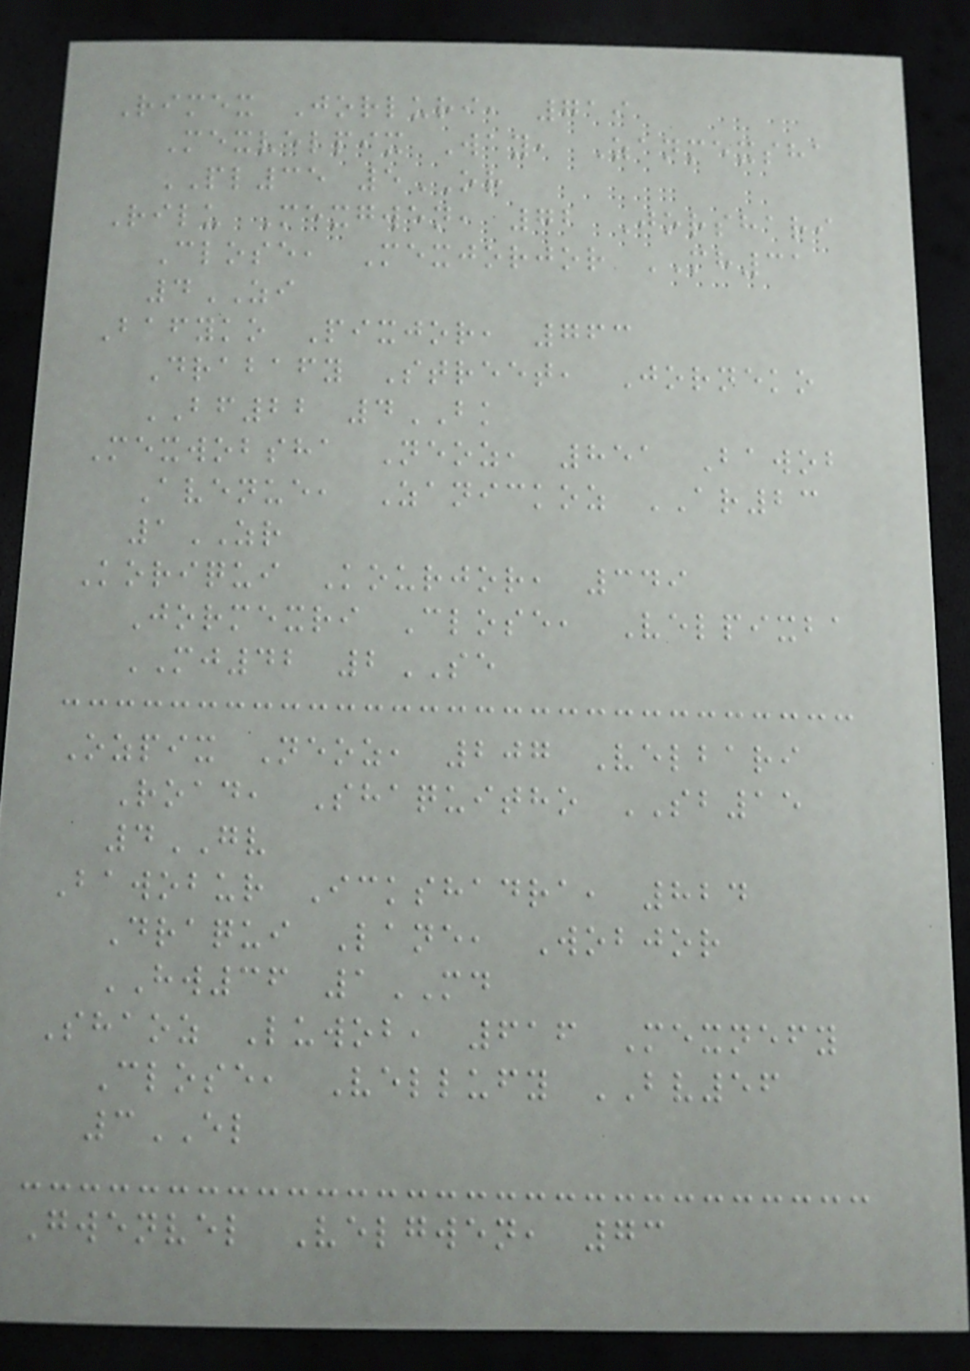Rimex Jorluri, 719
Mexvelpix Way, Zanmexsha
PL35 5OR
Rilu Mexgwen, 72 Jorshari
Close, Mexjorjor MH31
4ZI
Bafyko Pixjor, 763
Drabafy Street, Jorneko
BF22 4BK
Mexwobsha Neoz, 851 Bawob
Avenue, Zanickoz AR23
1ZR
Koriqui Kourjor, 349
Jormexri Close, Velpixba
MJ42 2SE
Ozpix Neoz, 207 Velbari
Road, Shaquitho SB15
4GV
Bawobur Ickshadra, 824
Draqui Lane, Wobjor
HW36 1MD
Shaoz Luwob, 616 Mexnefy
Close, Vellufy BV56
3EL
Gwenvel Velgwen, 73
